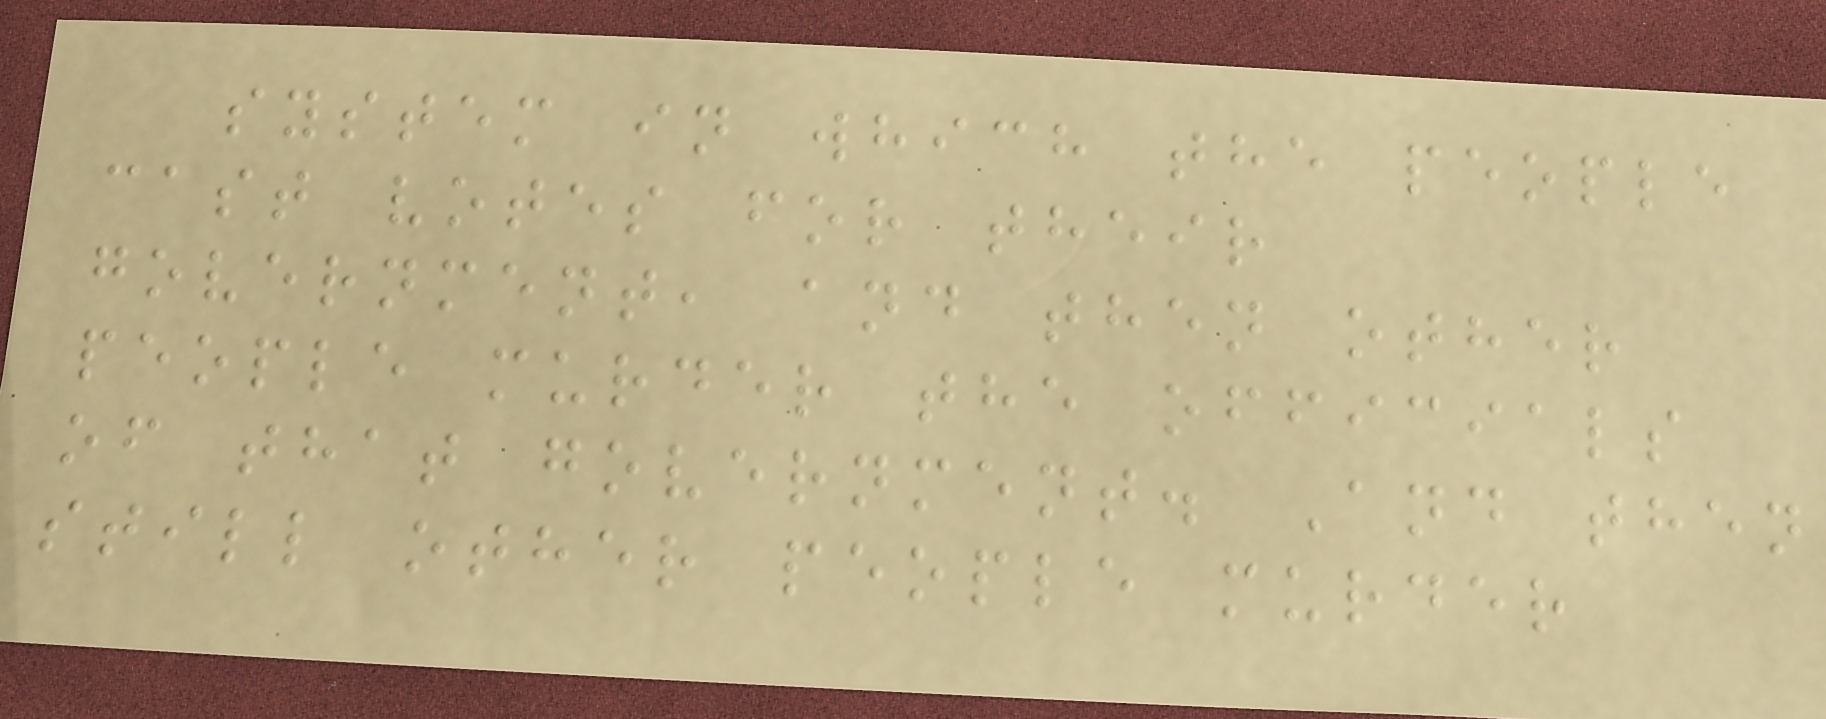system in which the people
cast votes for their
government, and then other
people murder the officials
of that government. And then
still other people murder
